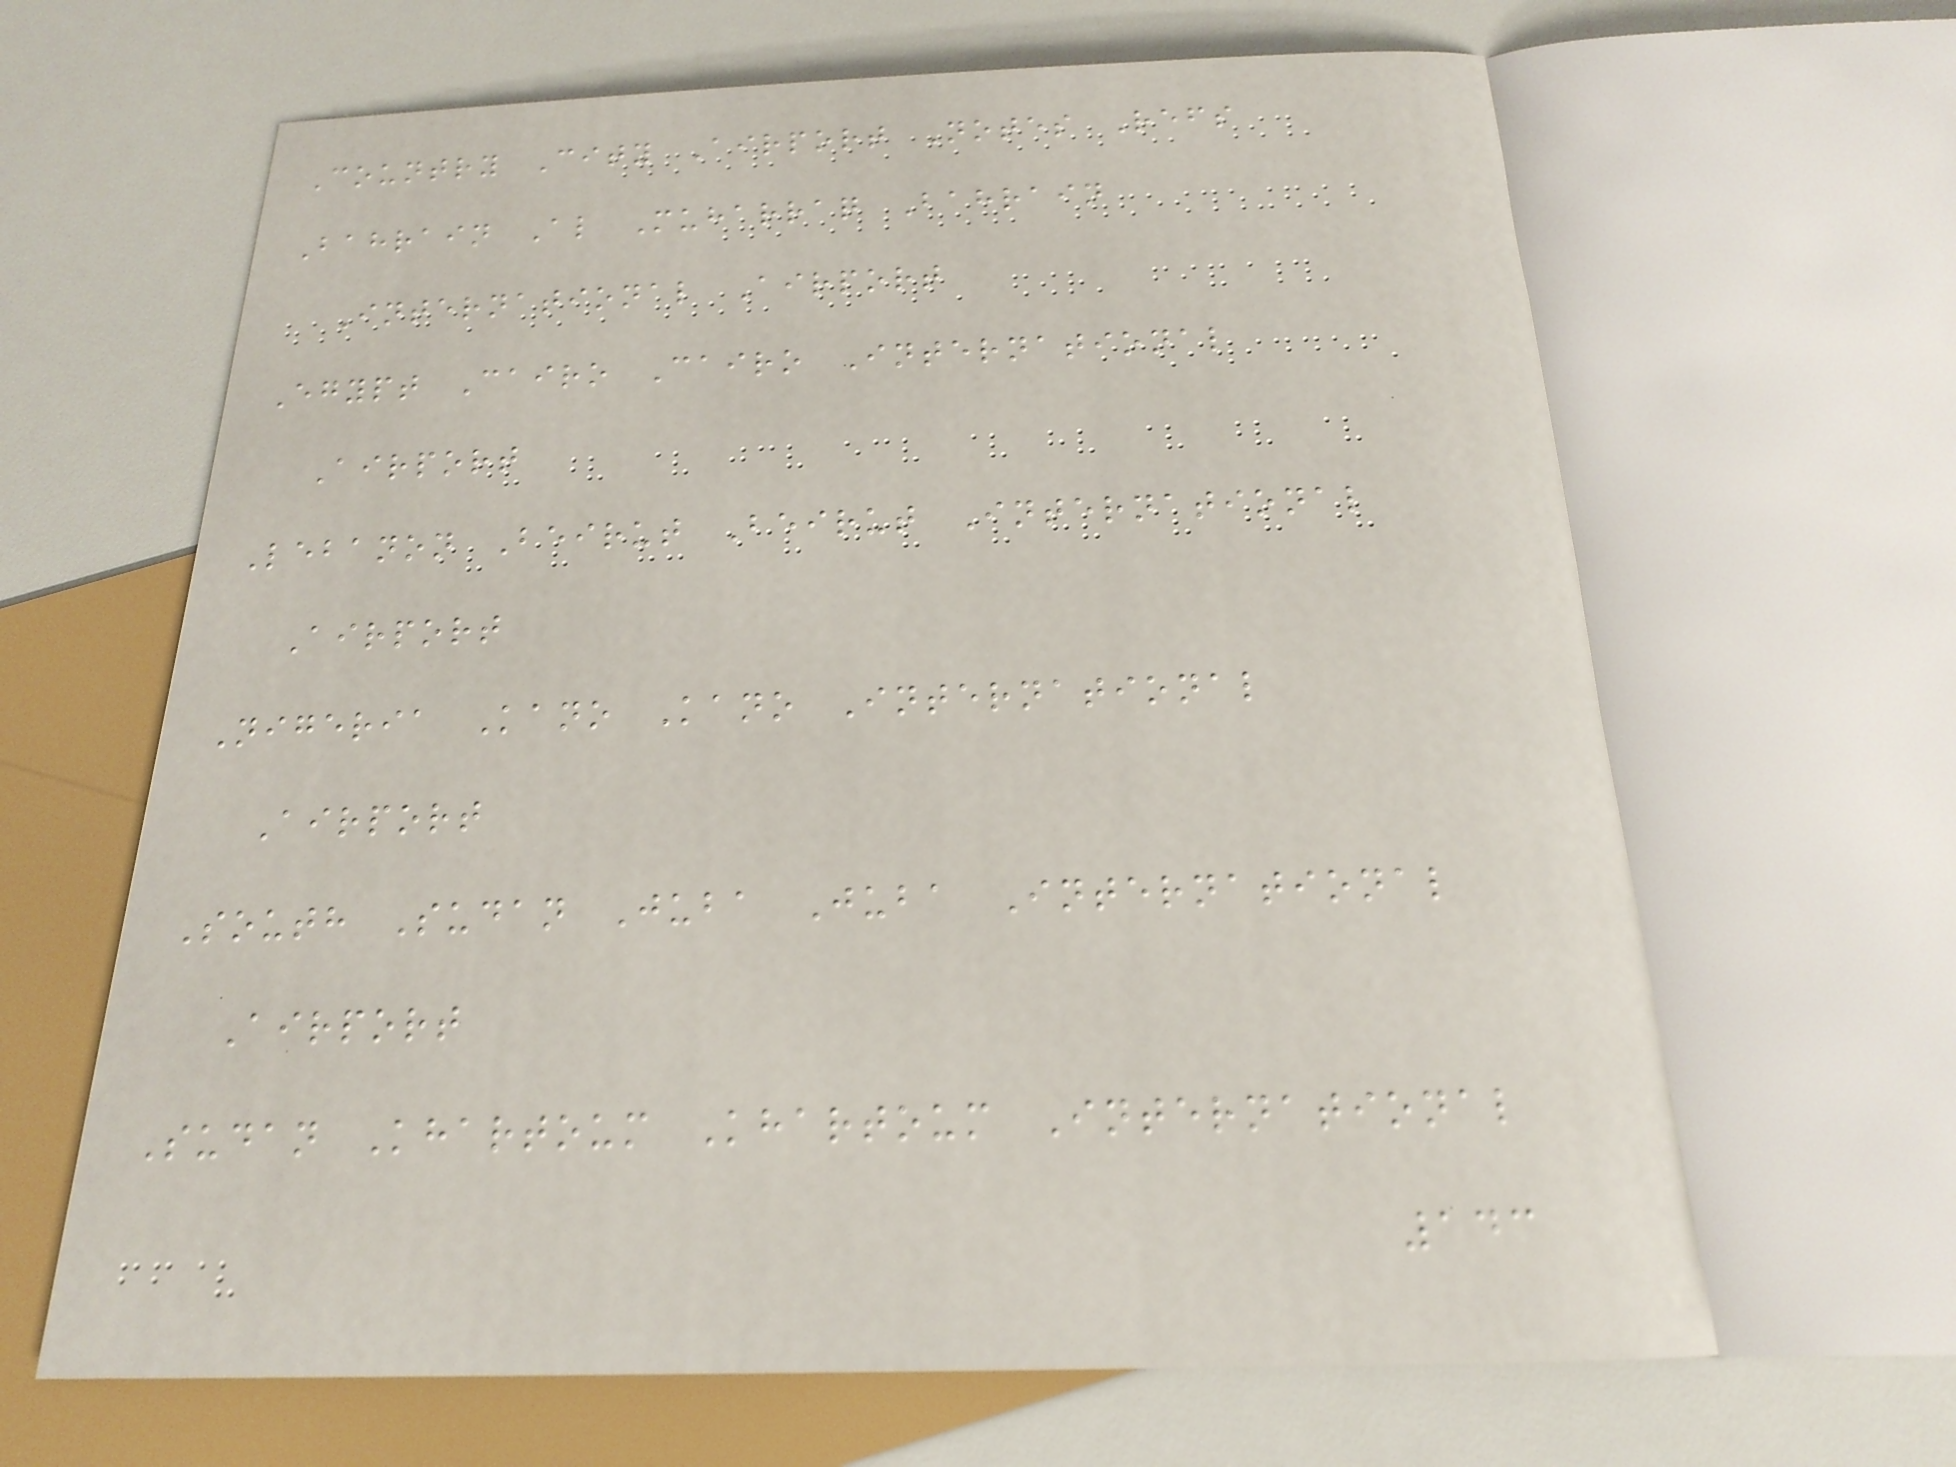Country City Airport Notes Refs
Bahrain Al Muharraq Bahrain
International Airport
Egypt Cairo Cairo International
Airport
Lebanon Beirut Beirut International
Airport
Nigeria Kano Kano International
Airport
South Sudan Juba Juba International
Airport
Sudan Khartoum Khartoum International
143
